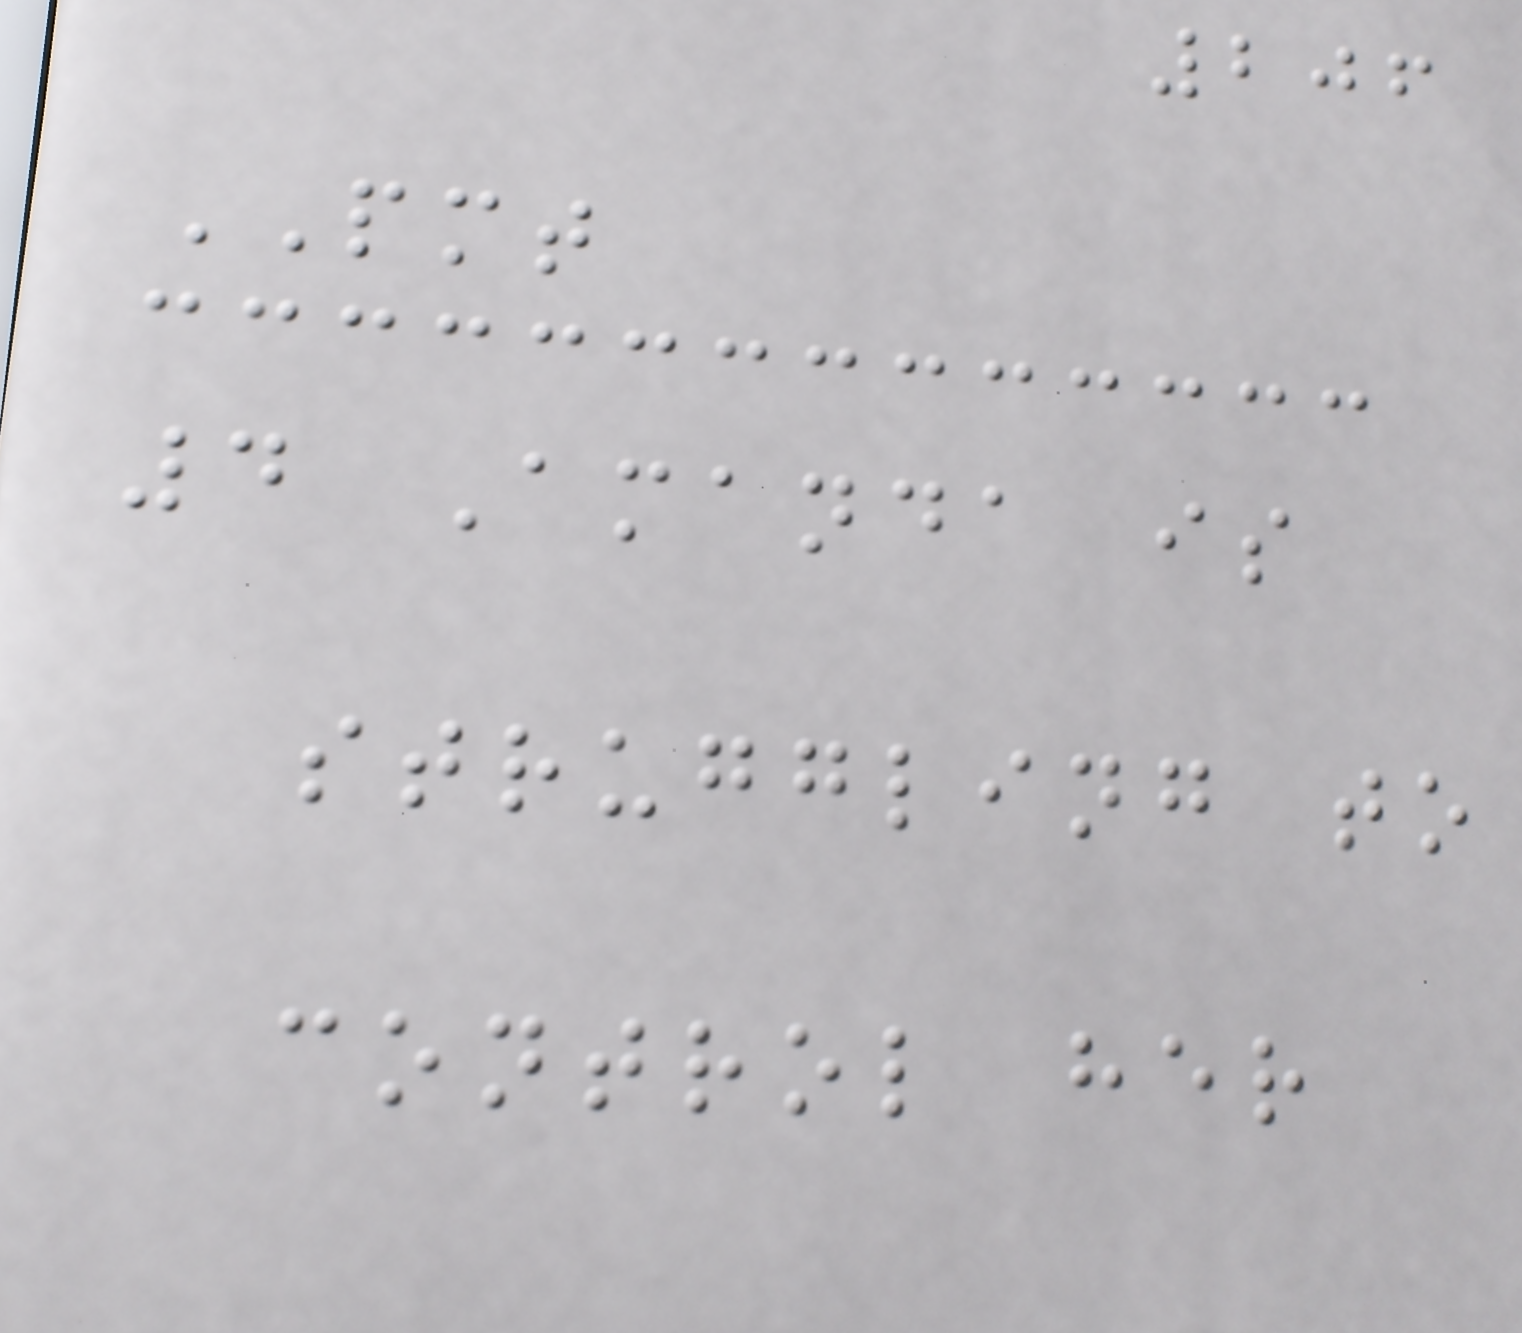206
PMT
4 Amanda is
struggling to
control her
